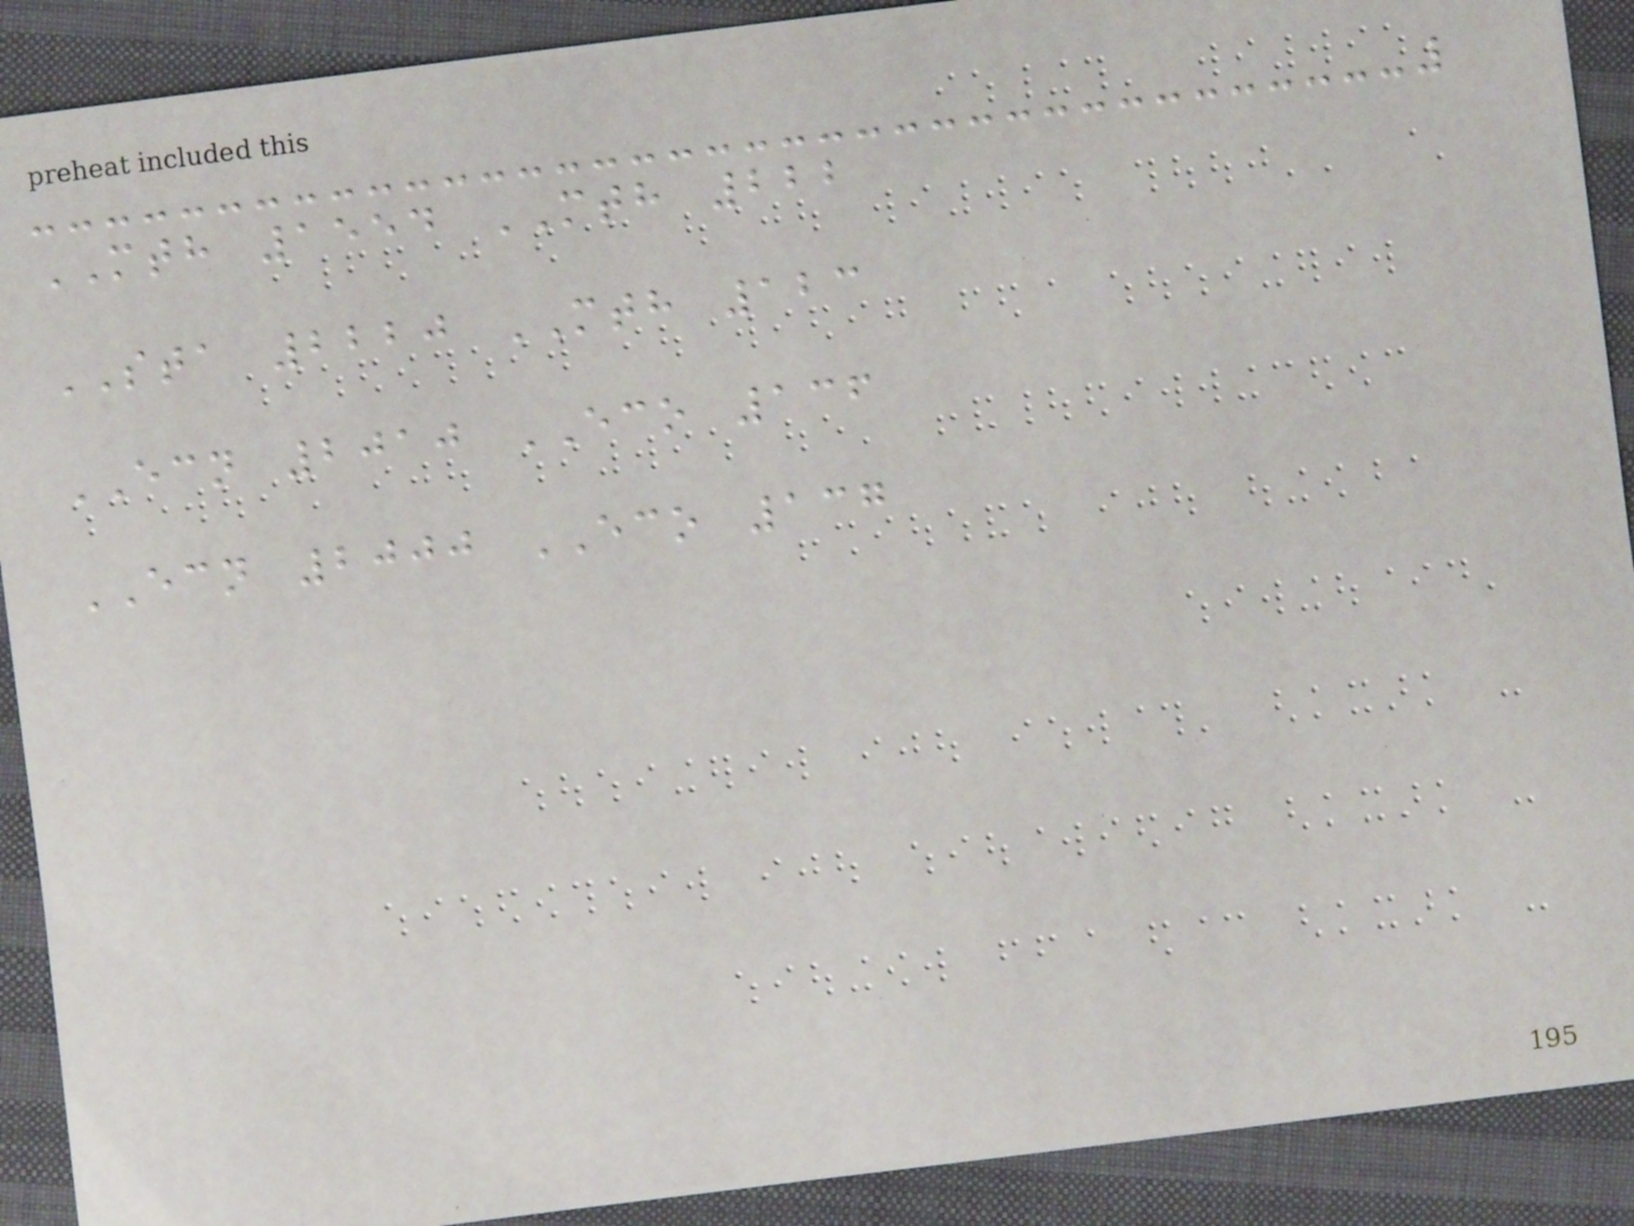MTH 1554 MTH 222
STA 2220 MTH 123
ECN 2010 ECO 136
ECN 2000 ECO 137
